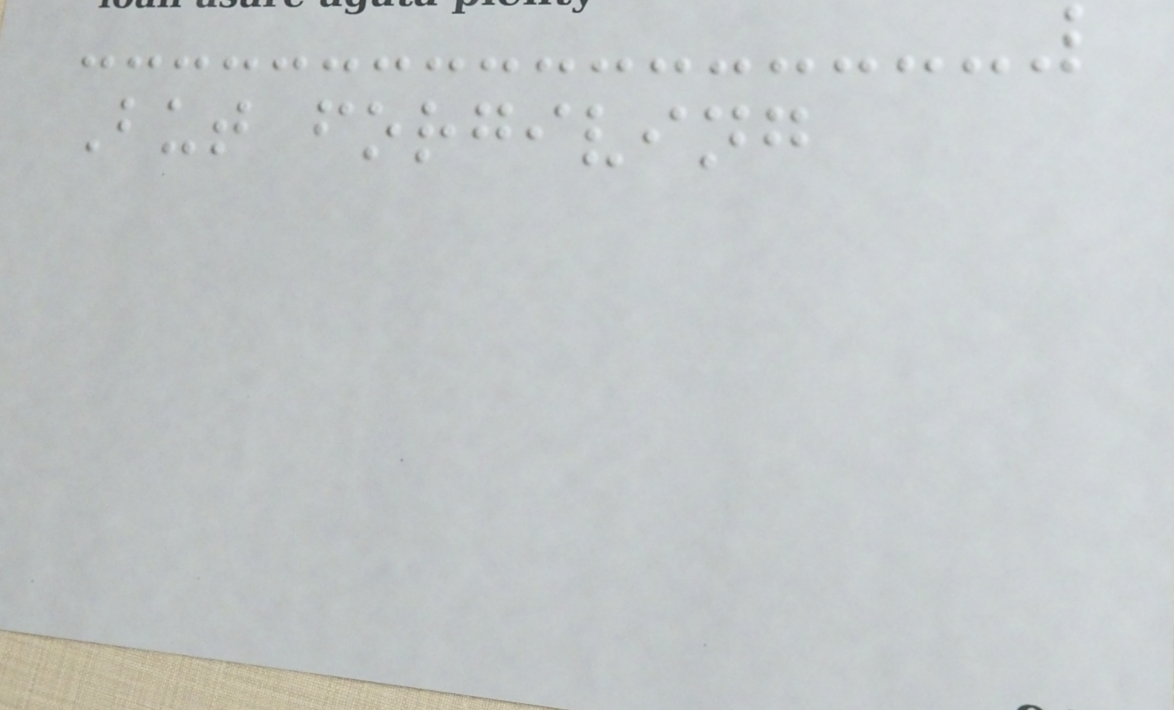But forgiving
